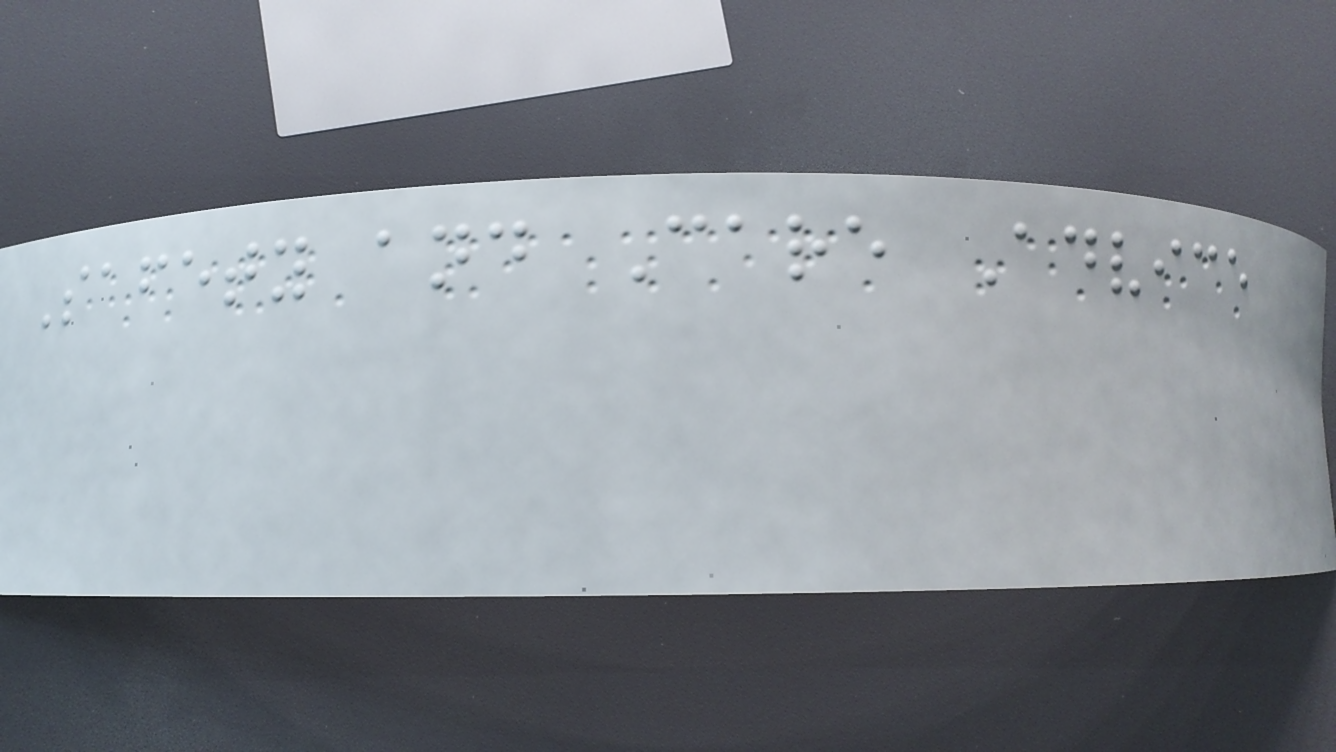Safety and Care Advice
